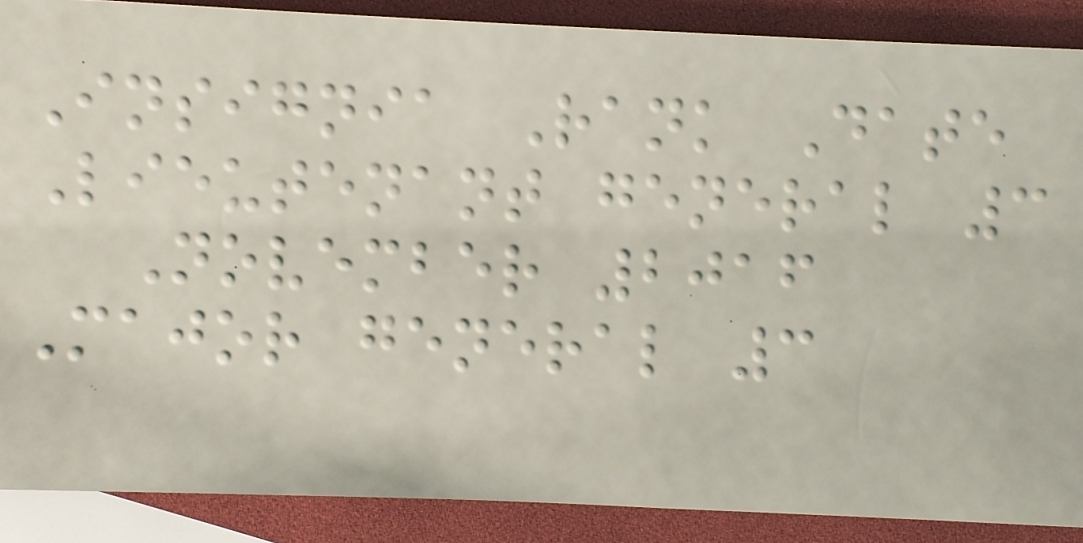Insignia Rank Date
Lieutenant general 3
November 2016
Major general 3
